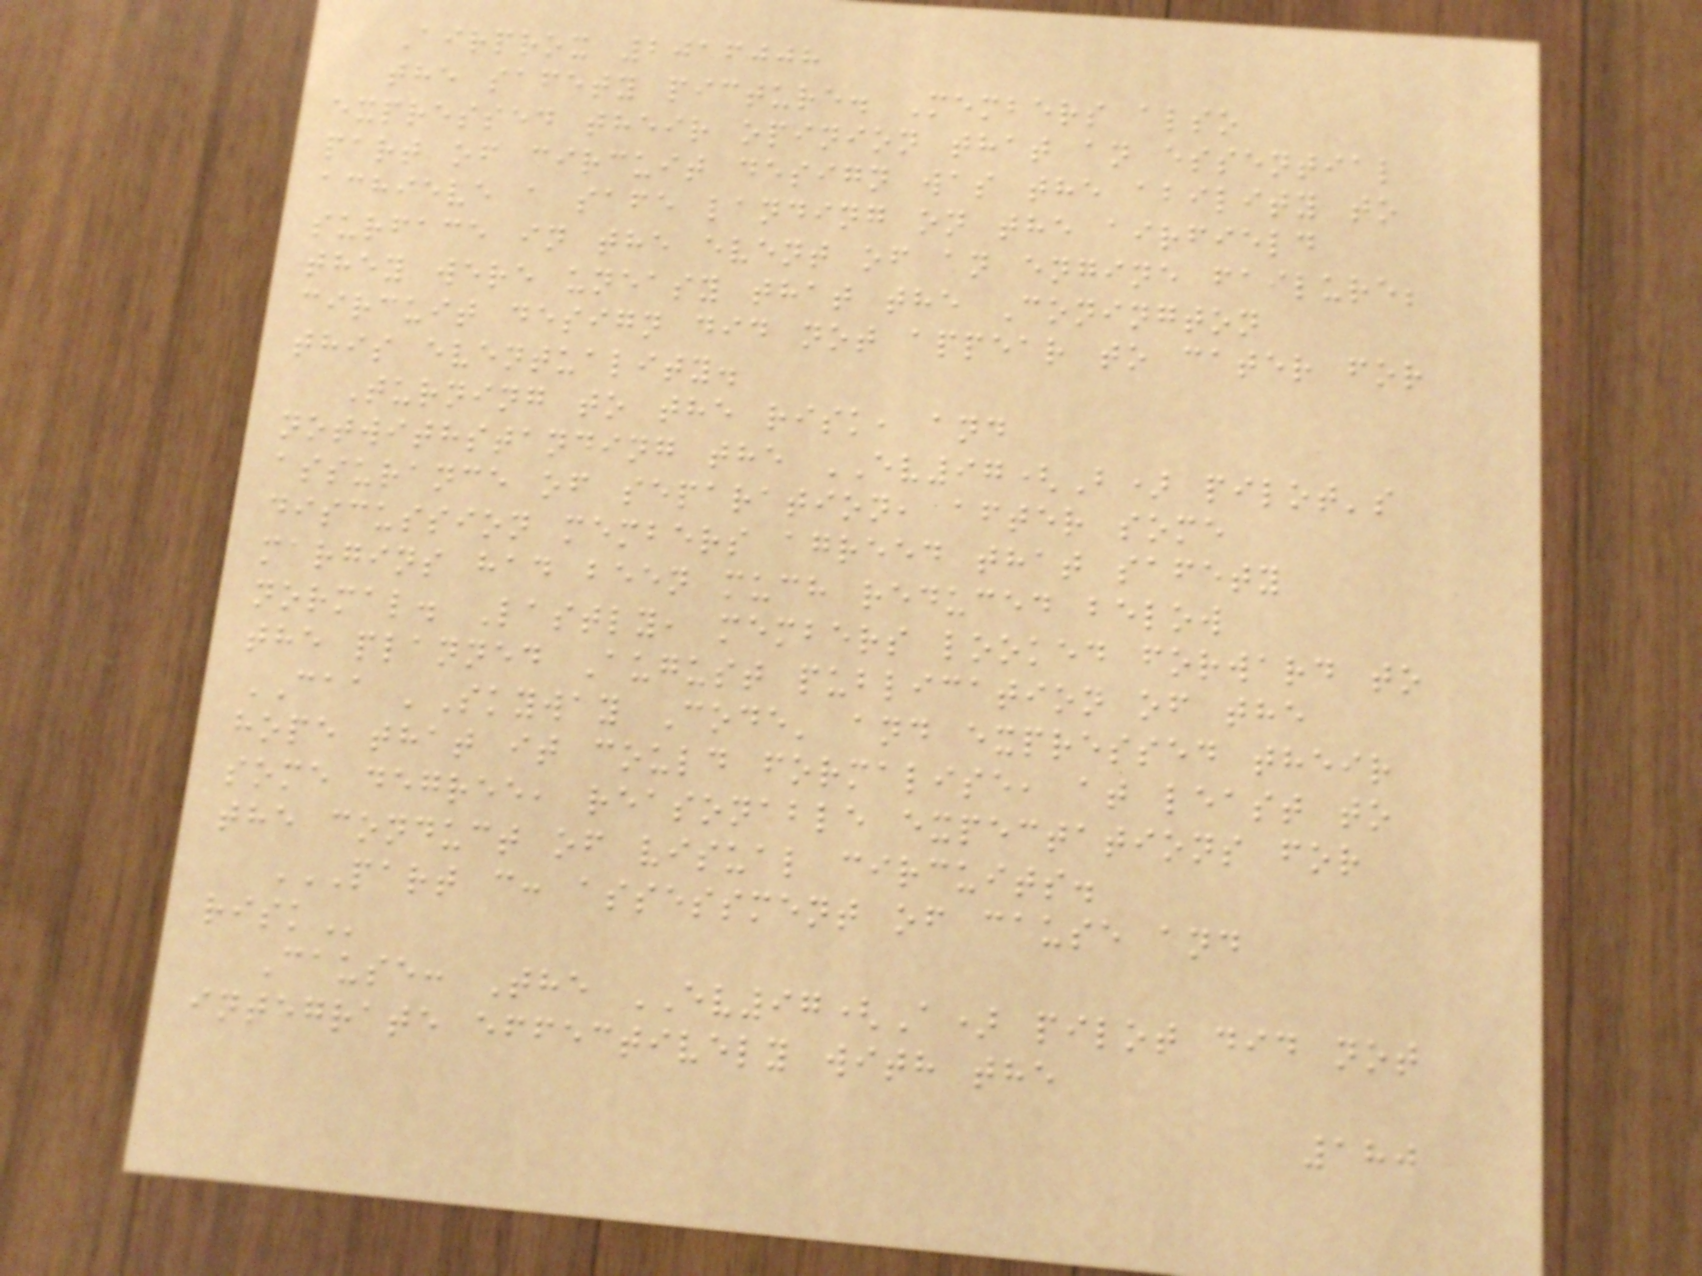Airprox 2016008
the safety picture. Members also
expressed their opinion that an essential
part of circuit design was the ability to
achieve a safe landing on the airfield
surface in the event of an engine failure;
they were uneasy that the Conington
circuit design did not appear to cater for
this eventuality.
Turning to the risk, and
notwithstanding the EV97(B) pilot's
assurance of separation, after some
discussion members agreed that safety
margins had been much reduced below
normal. Lastly, members looked forward to
the planned August publication of the
CAA 'Skyway Code' and expressed their
hope that it could formalise, at least to
some degree, reasonable expectations for
the conduct of visual circuits.
PART C: ASSESSMENT OF CAUSE AND
RISK
Cause: The EV97(A) pilot did not
integrate effectively with the
180
